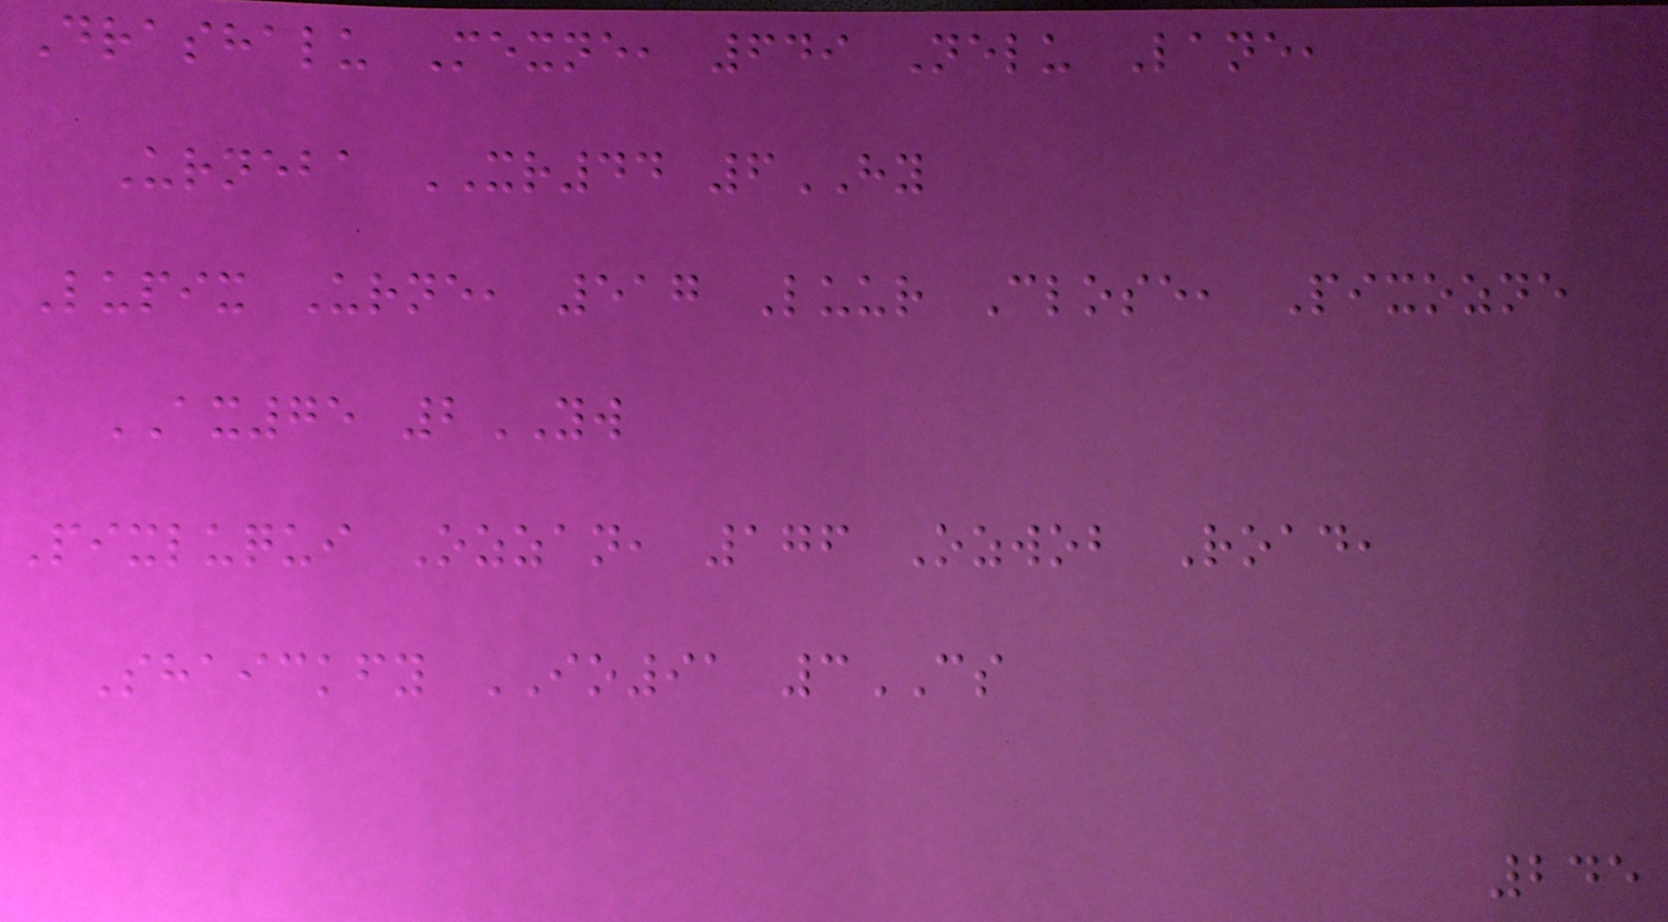Drashalu Mexne, 649 Nelu Lane,
Urneba XR44 6HY
Lupix Urne, 517 Luur Close, Pixozne
AX75 2YW
Pixluqui Ozzan, 176 Ozwob Road,
Shaickfy IO91 3CS
245
